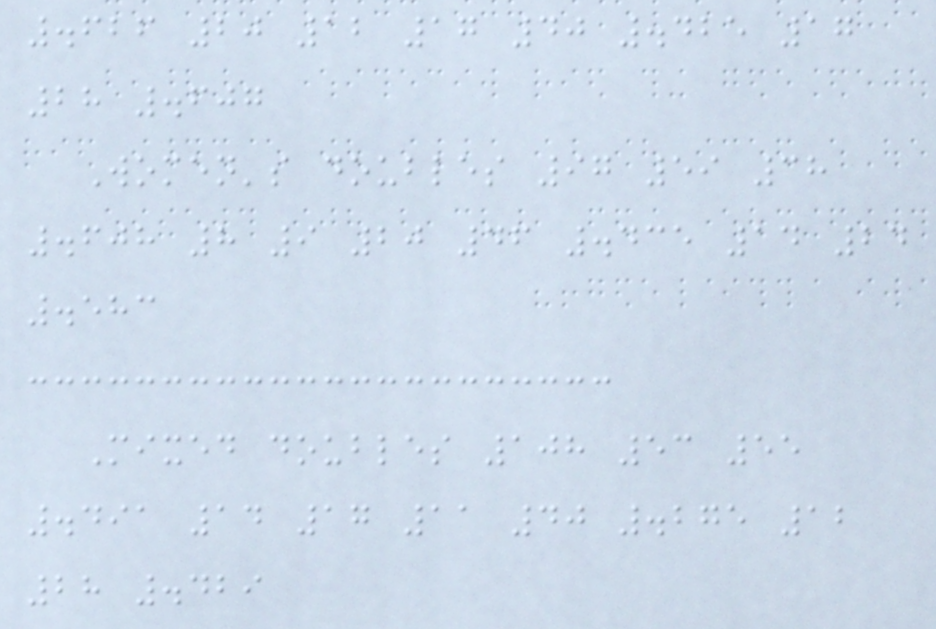.626 20 12 17 40 .425 17
28 .607
Women's doubles 97 59 38
.608 8 9 20 46 .435 14 24
.583
Mixed doubles 108 53 55
.491 14 17 11 40 .275 12
28 .429
